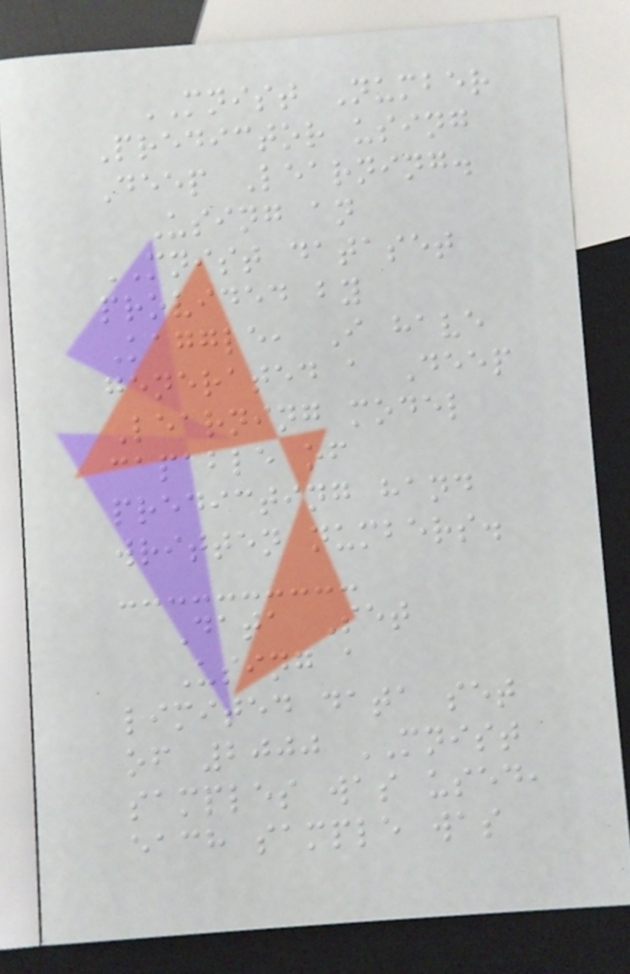MNIST Number
Predictor using
Deep Learning.
Using an
MNIST dataset
provided by
Kaggle, I have
generated a Deep
Learning model
capable of
predicting hand
written numbers.
Data Set
Using a
limited data set
of 2000 MNIST
samples was used,
each sample was
